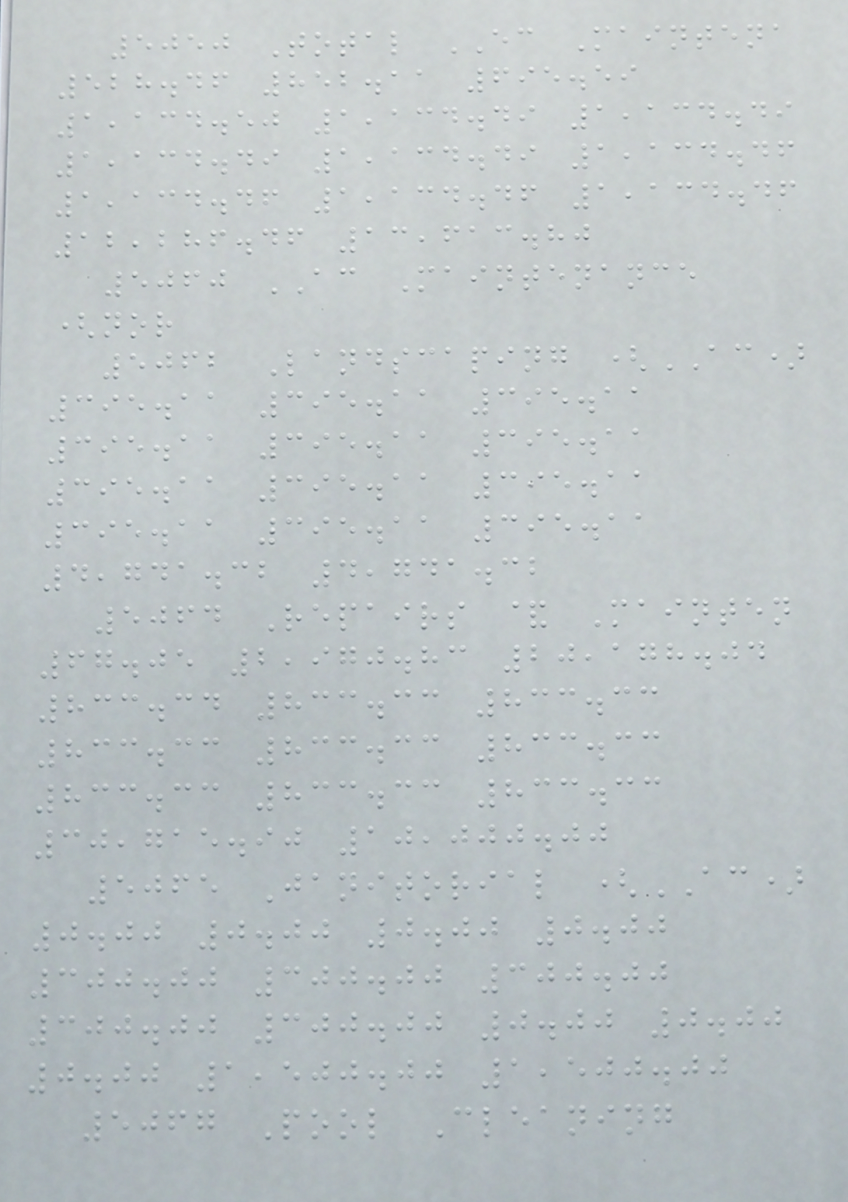5050 Total EC Maintena
528.46 852.11 695.59
1,134.50 1,134.49 1,134.49
1,134.49 1,134.49 1,134.46
1,134.46 1,134.46 1,134.46
12,286.46 13,613.80
5060 AC Maintenance
(nor
5062 Landscaping (AC)
395.11 395.11 395.11
395.11 395.11 395.11
395.11 395.11 395.11
395.11 395.11 395.11
4,741.32 4,741.32
5064 Repairs & Mainten
67.05 2,970.83 20,178.04
833.34 833.33 833.33
833.33 833.33 833.33
833.33 833.33 833.33
30,715.90 10,000.00
5065 Janitorial (AC)
0.00 0.00 0.00 0.00
300.00 300.00 300.00
300.00 300.00 0.00 0.00
0.00 1,500.00 1,500.00
5067 Pool Cleaning
